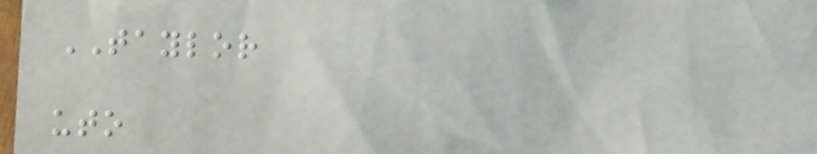TAYLOR
uto
